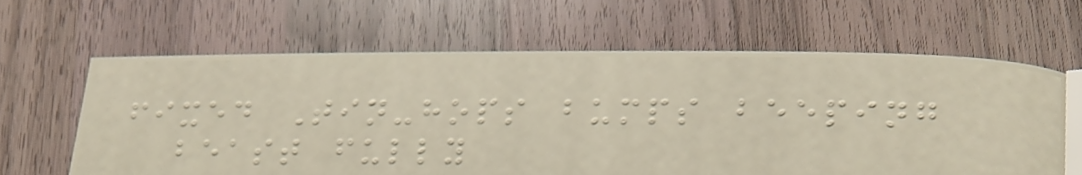fixed Tin-hops bumps beeping
beast fully
